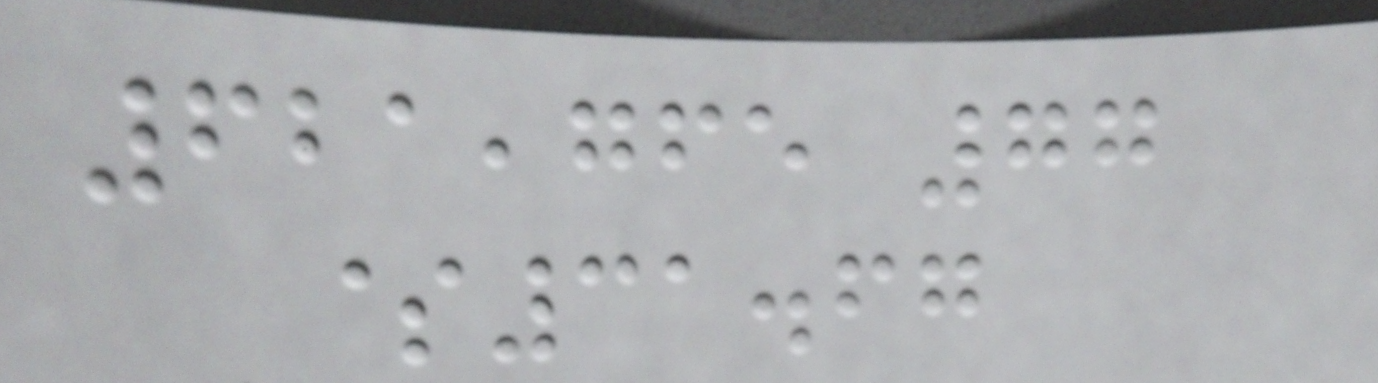621,765 77
$31.67
